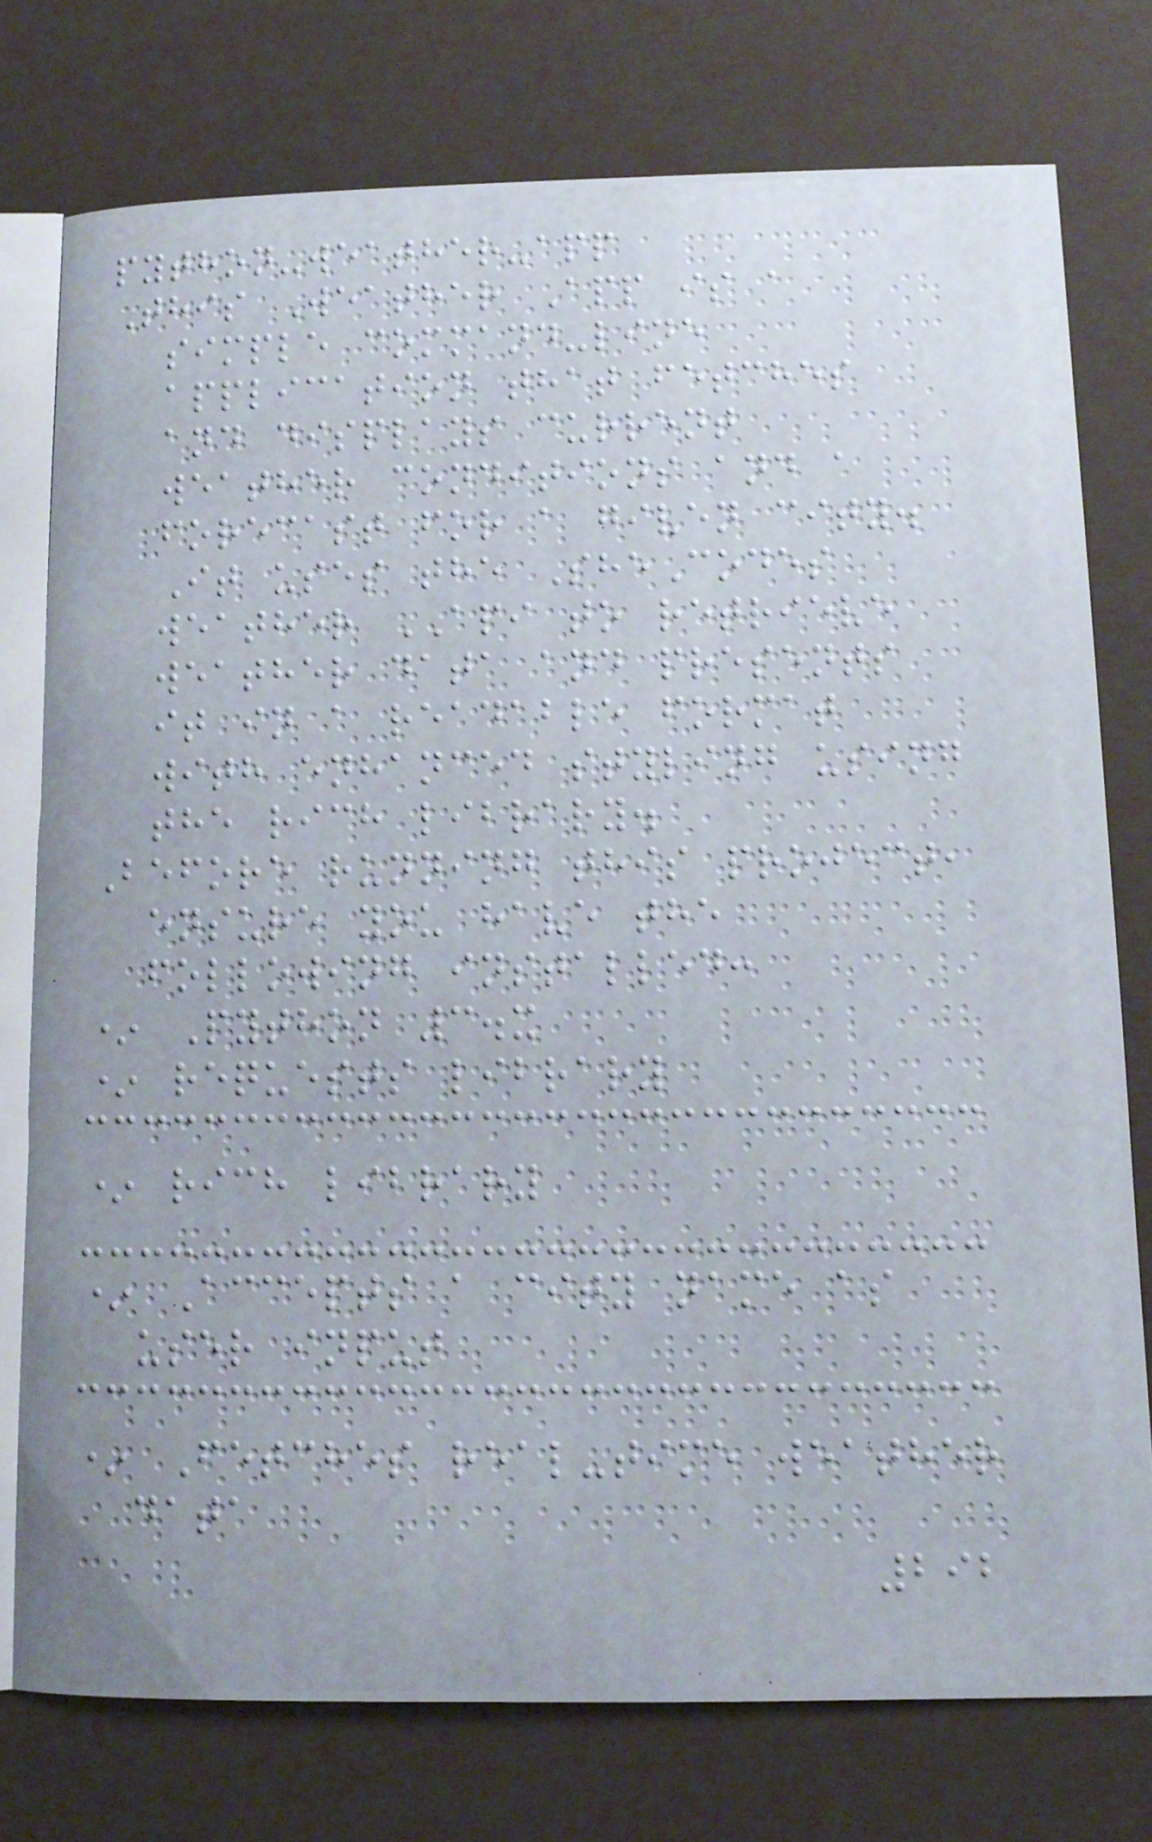python-weather-app
This Weather App is a
simple command-line
application that fetches
and displays current
weather conditions and a
forecast for a given city.
It uses the SheCodes
weather API to retrieve
weather data and presents
it in a readable format
with enhanced styling using
the rich library.
Before running this project,
ensure you have the
following installed:
* Python 3.x
* requests library
* rich library
* Accepts a city name as
user input
* Fetches real-time weather
data
292
